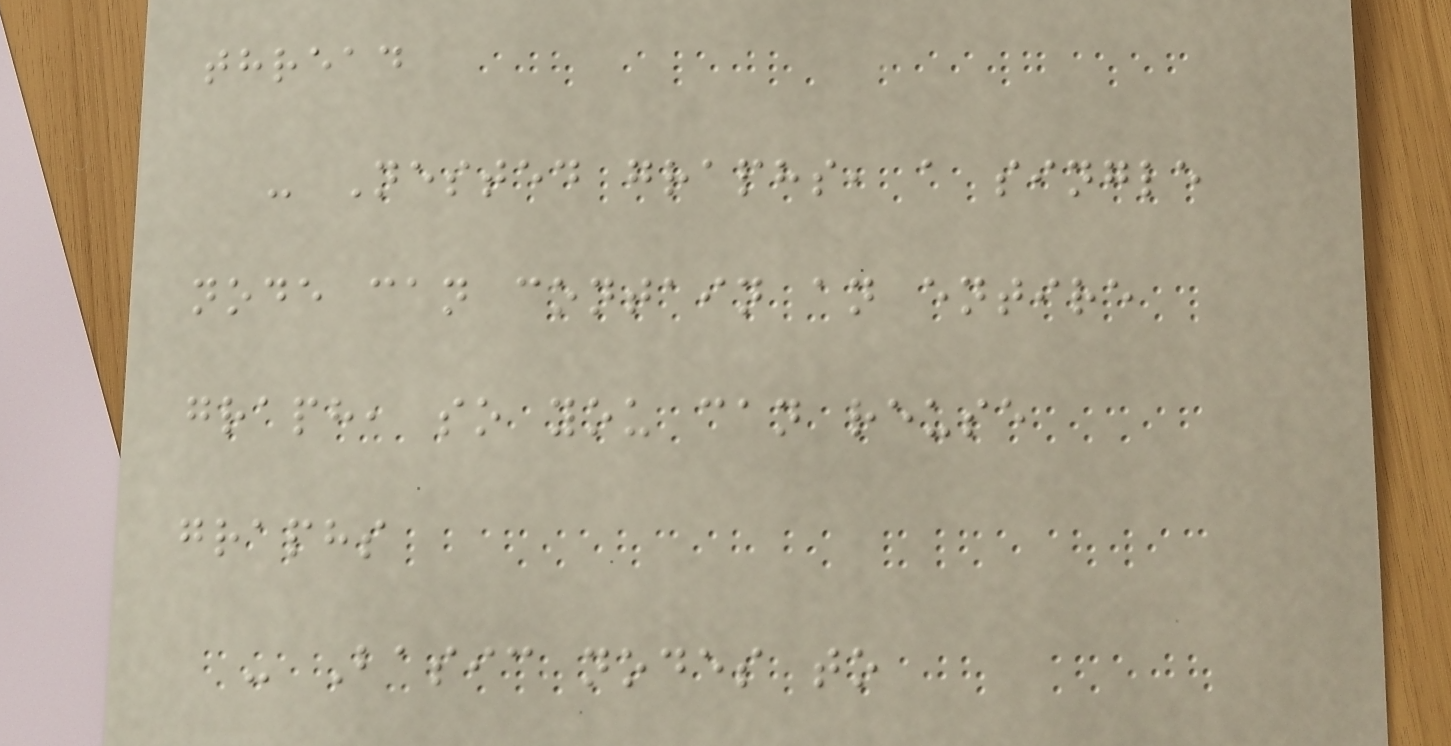thread
- Nested graphs, a single
node can contain an entire
graph, so you can reuse
graphs
- Basic nodes to
